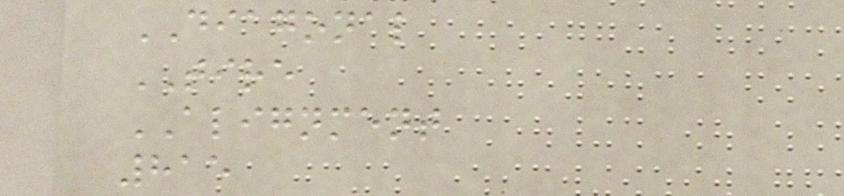DIAGONAL
TIRE
ALIGNMENT
815
